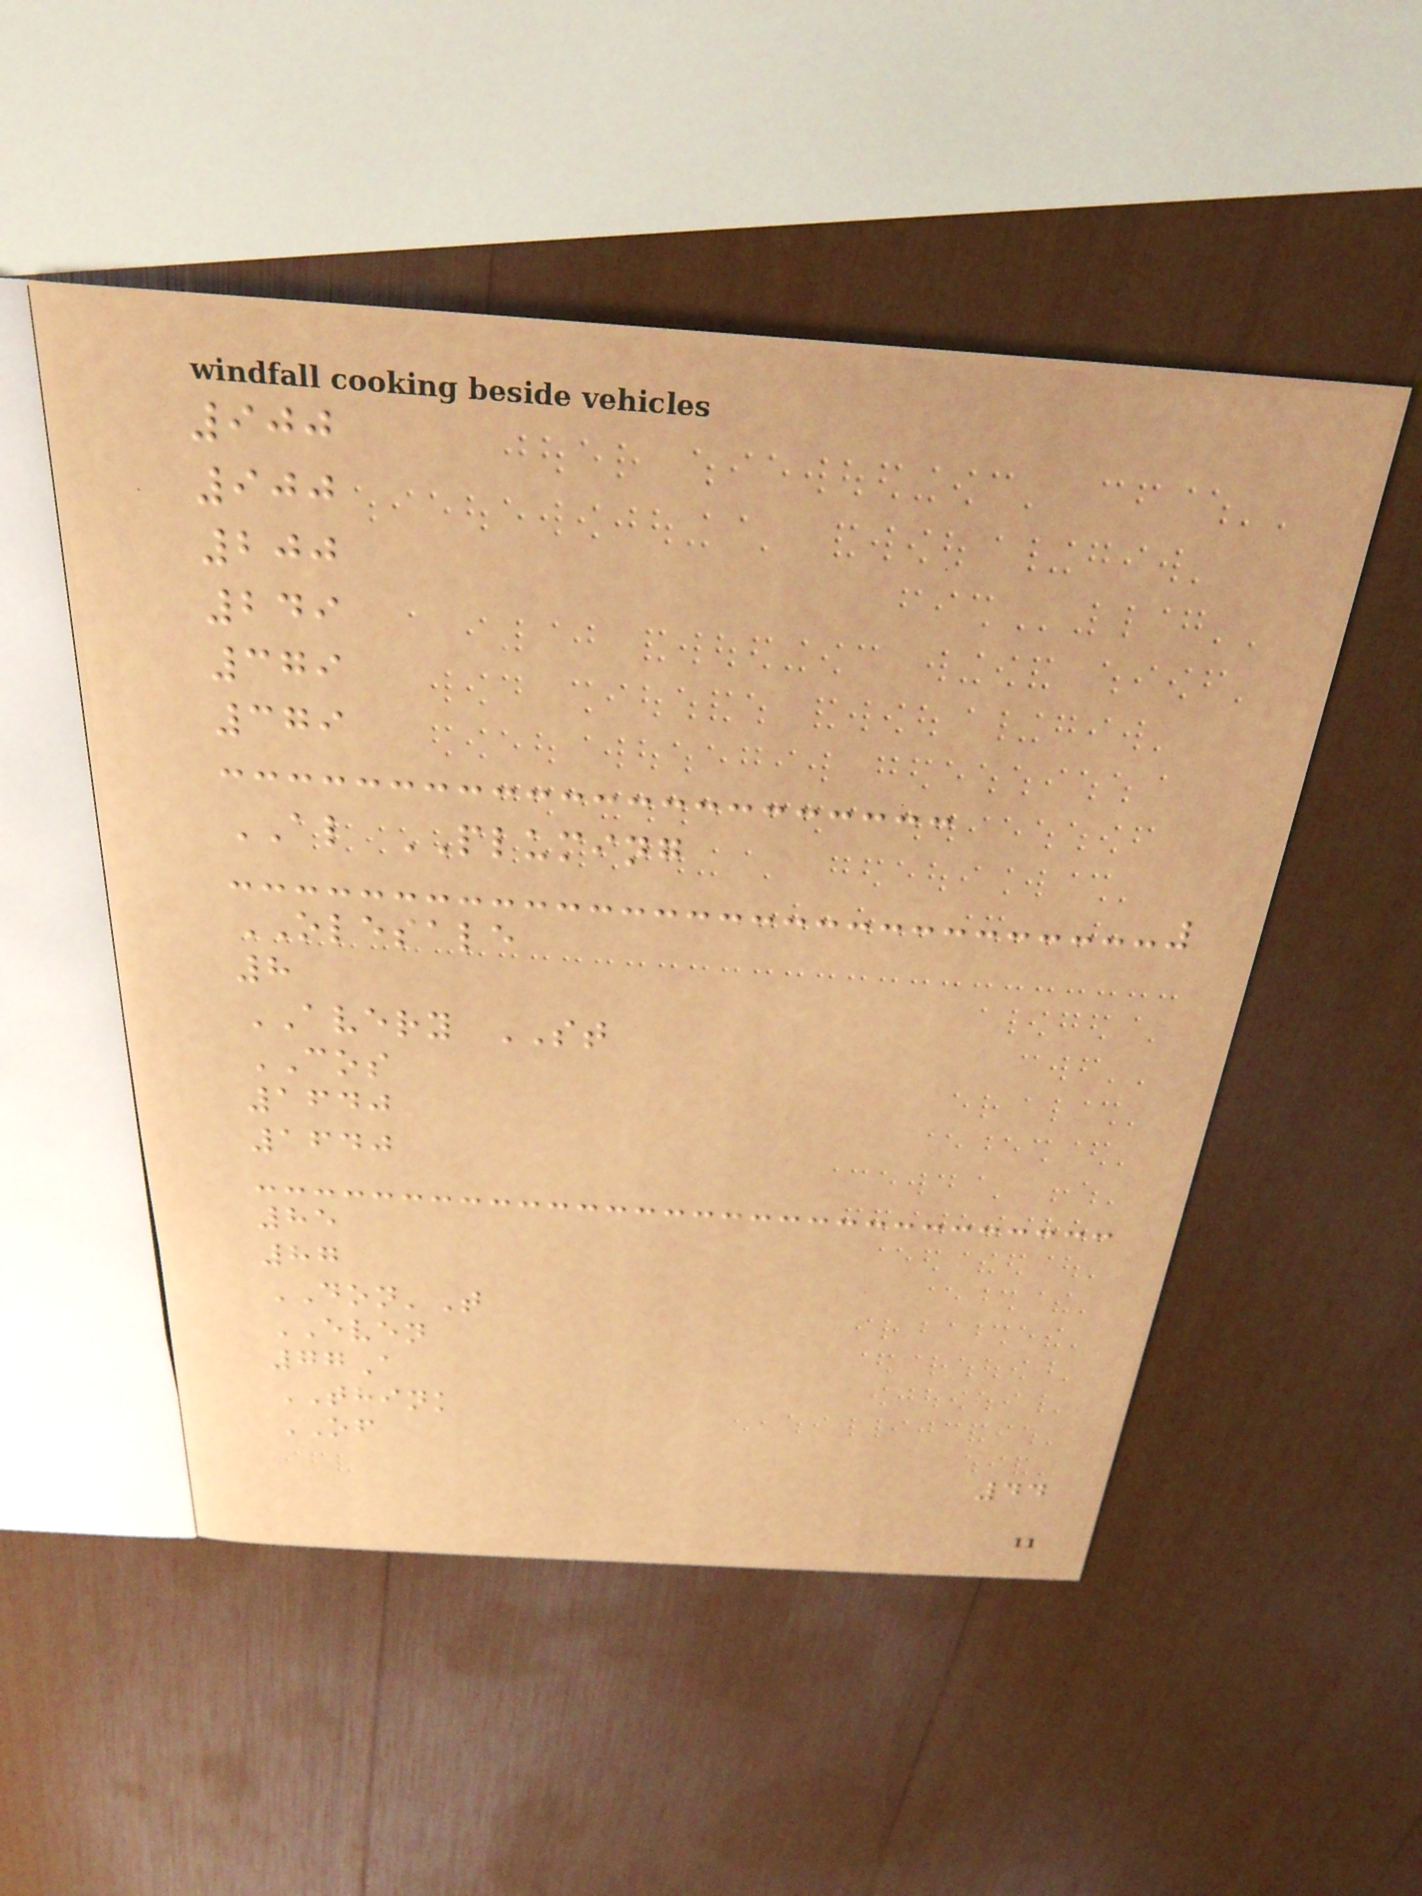900
900
200
249
379
379
AL PLUMING
OLESALE
8
AVERY ST
COS
1640
1640
85
87
DON'T
EVEN
77A
THINK
OF
44
